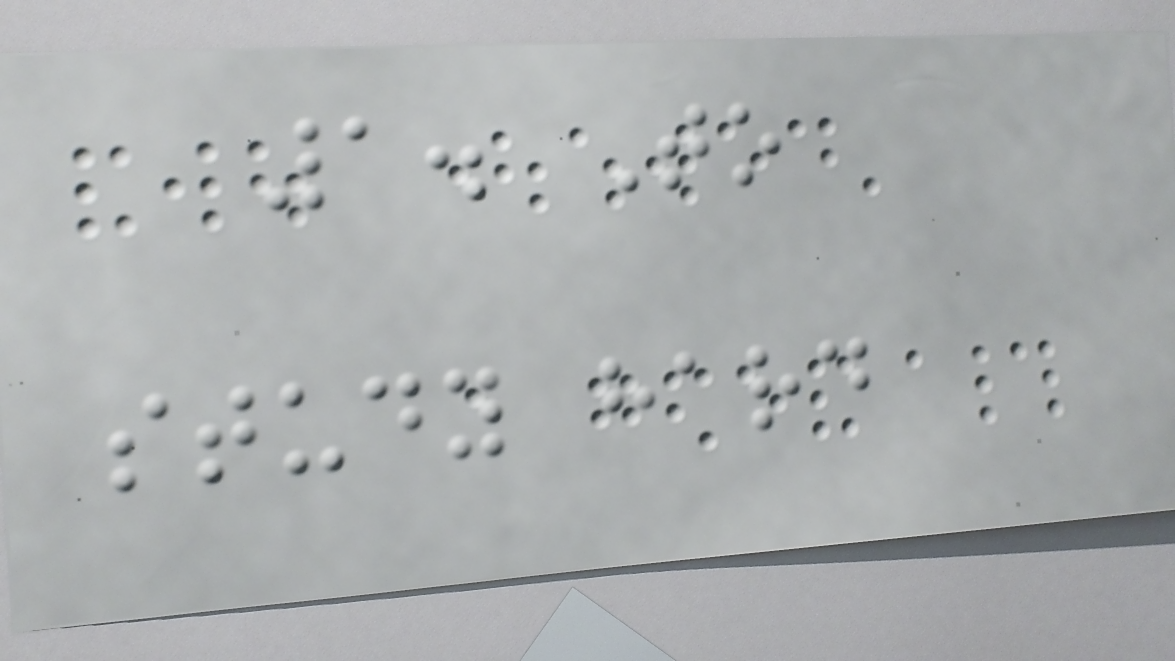1. To
study hard
